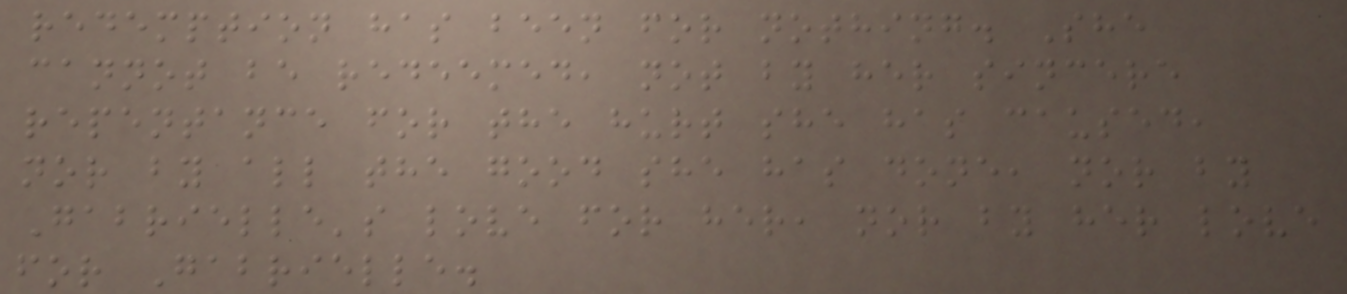redemption has been for nothing. She
cannot be redeemed, not by her sincere
repentance for the hurt she has caused,
nor by all the good she has done, nor by
Gabrielle's love for her, nor by her love
for Gabrielle.
